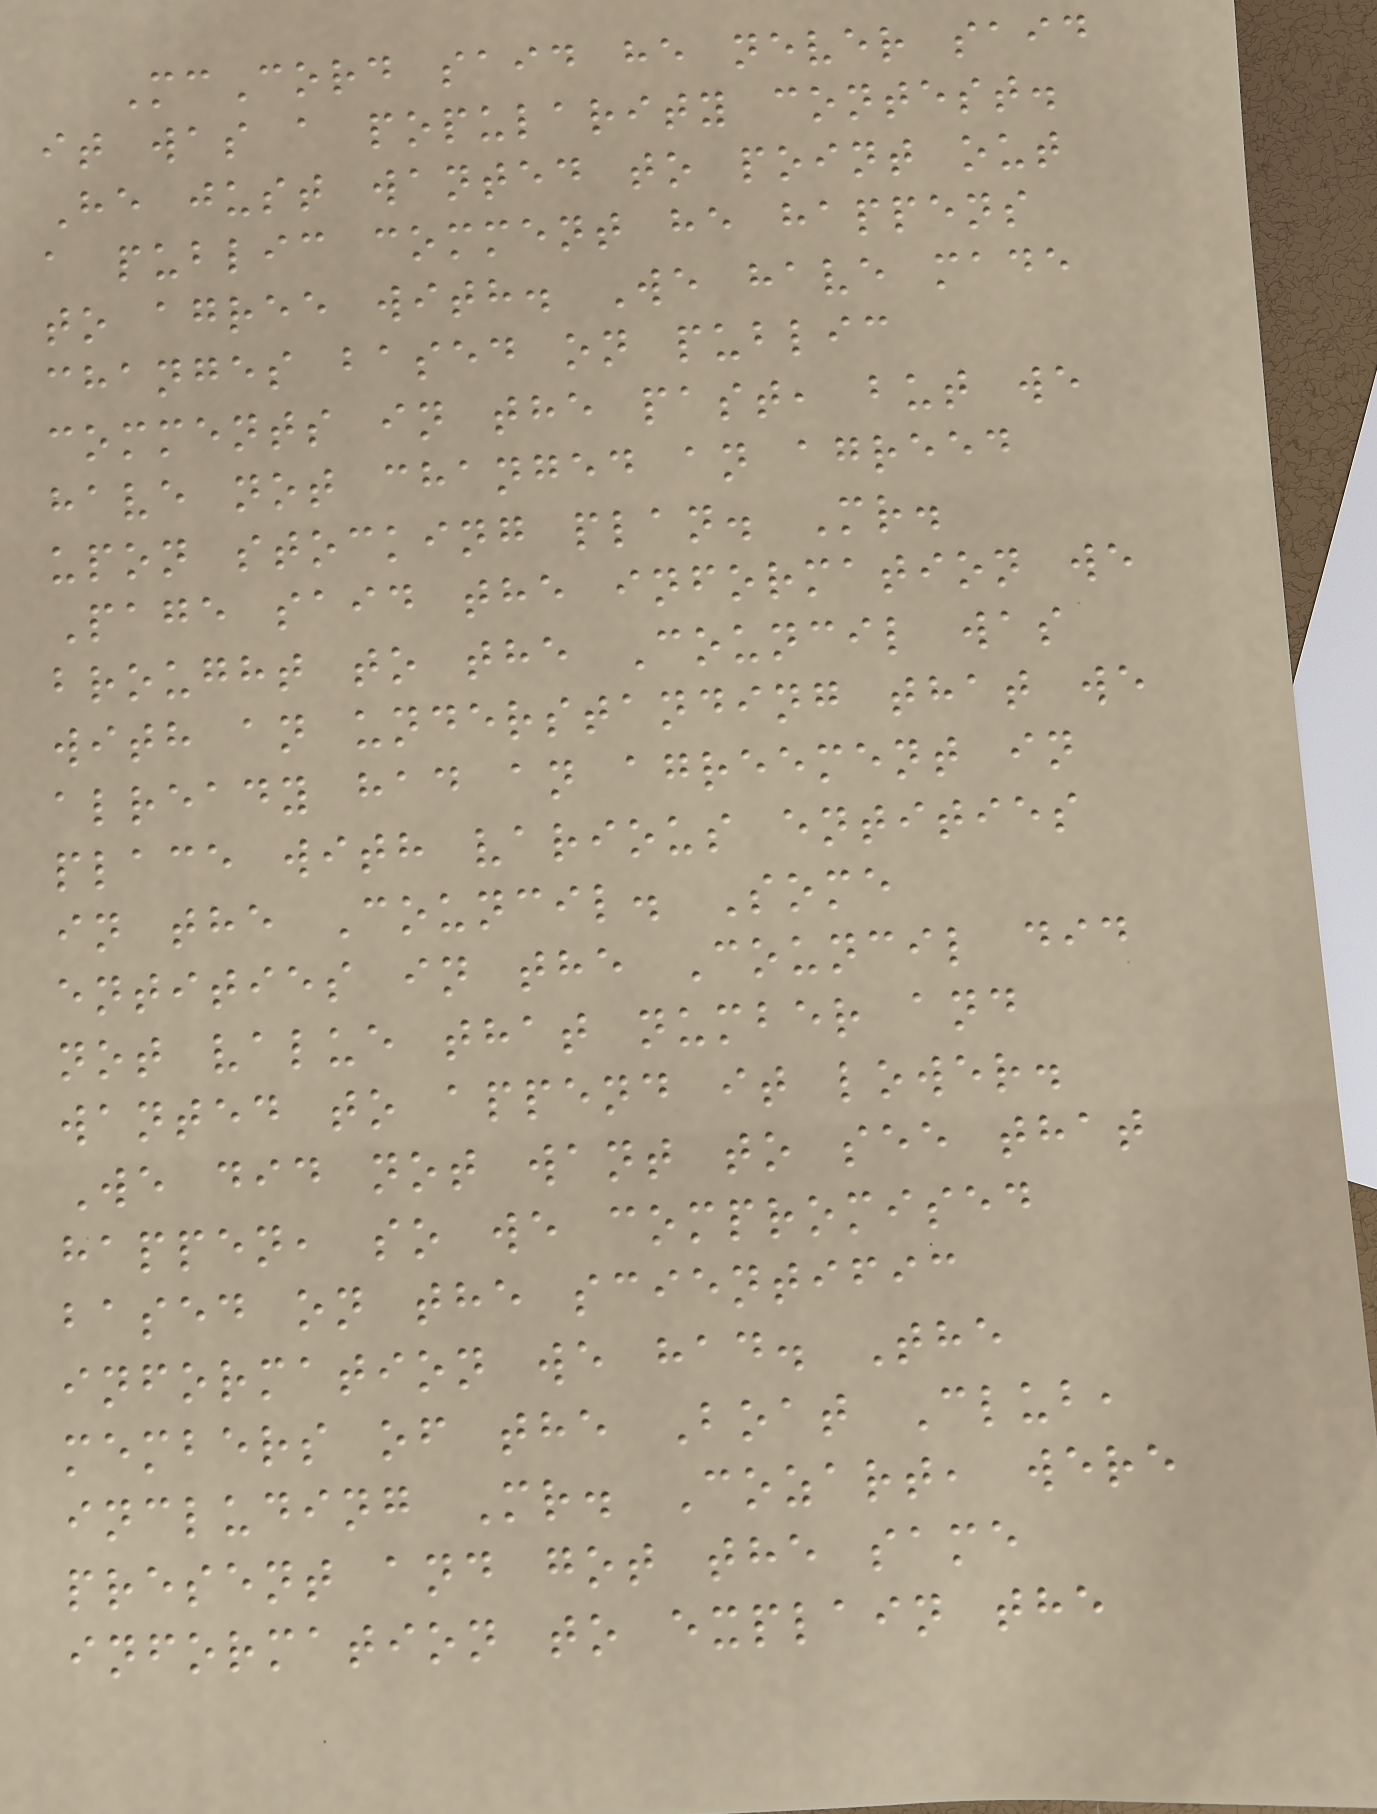McCord said he never said
it was a popularity contest.
He just wanted to point out
a public comment he happens
to agree with. We have made
changes based on public
comments in the past, but we
have not changed an agreed
upon stocking plan. Mr.
Page said the information we
brought to the Council was
with an understanding that we
already had an agreement in
place with various entities
in the Council. Some
entities in the Council did
not value that number and
wanted to append it lower.
We did not want to see that
happen, so we compromised
based on the scientific
information we had. The
members of the Boat Club,
including Mr. Cozart, were
present and got the same
information to explain the
